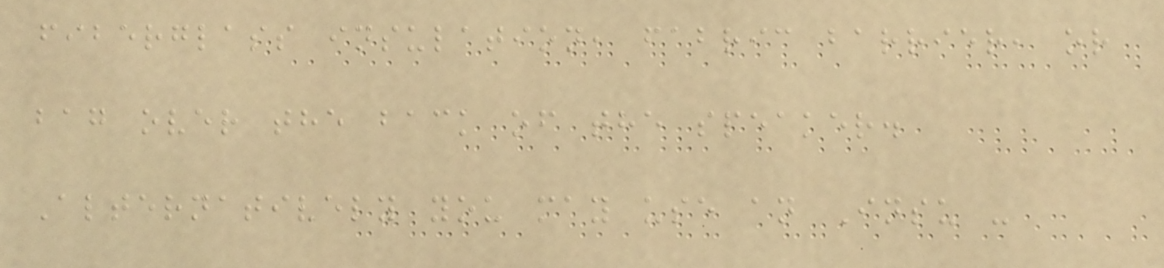fiberglass insulation, fabric barrier, or
bag over the back of the speaker.
Alternatively you may use an Insu -
